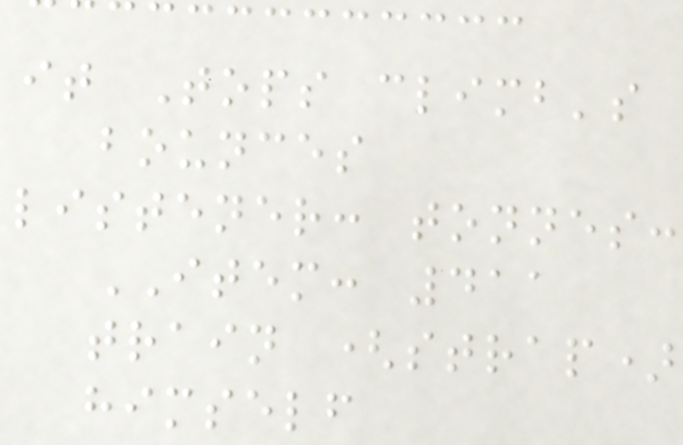it Tops climb's
bounces
listener: tonnes:
ITEM: 411
train (strap)
himself
